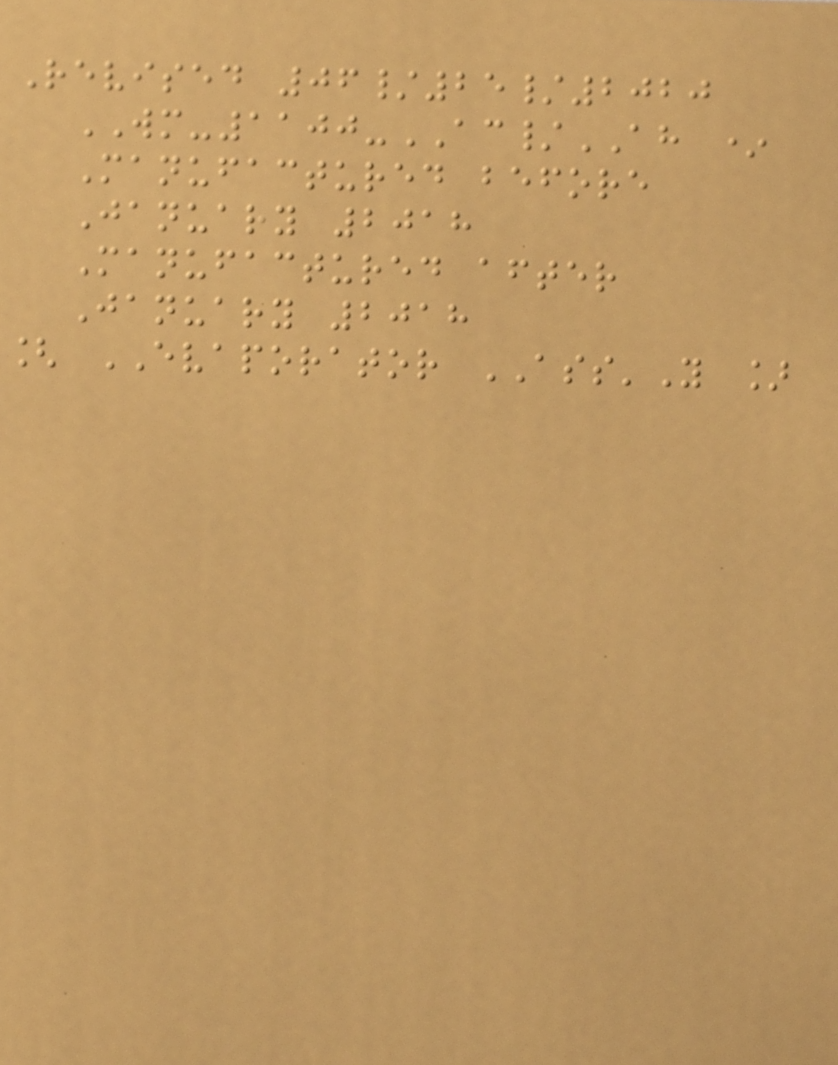Revised 06/25/2020
WM-1100-AC/AH *
Manufactured before
January 2018
Manufactured after
January 2018
[ EVAPORATOR ASS'Y ]
